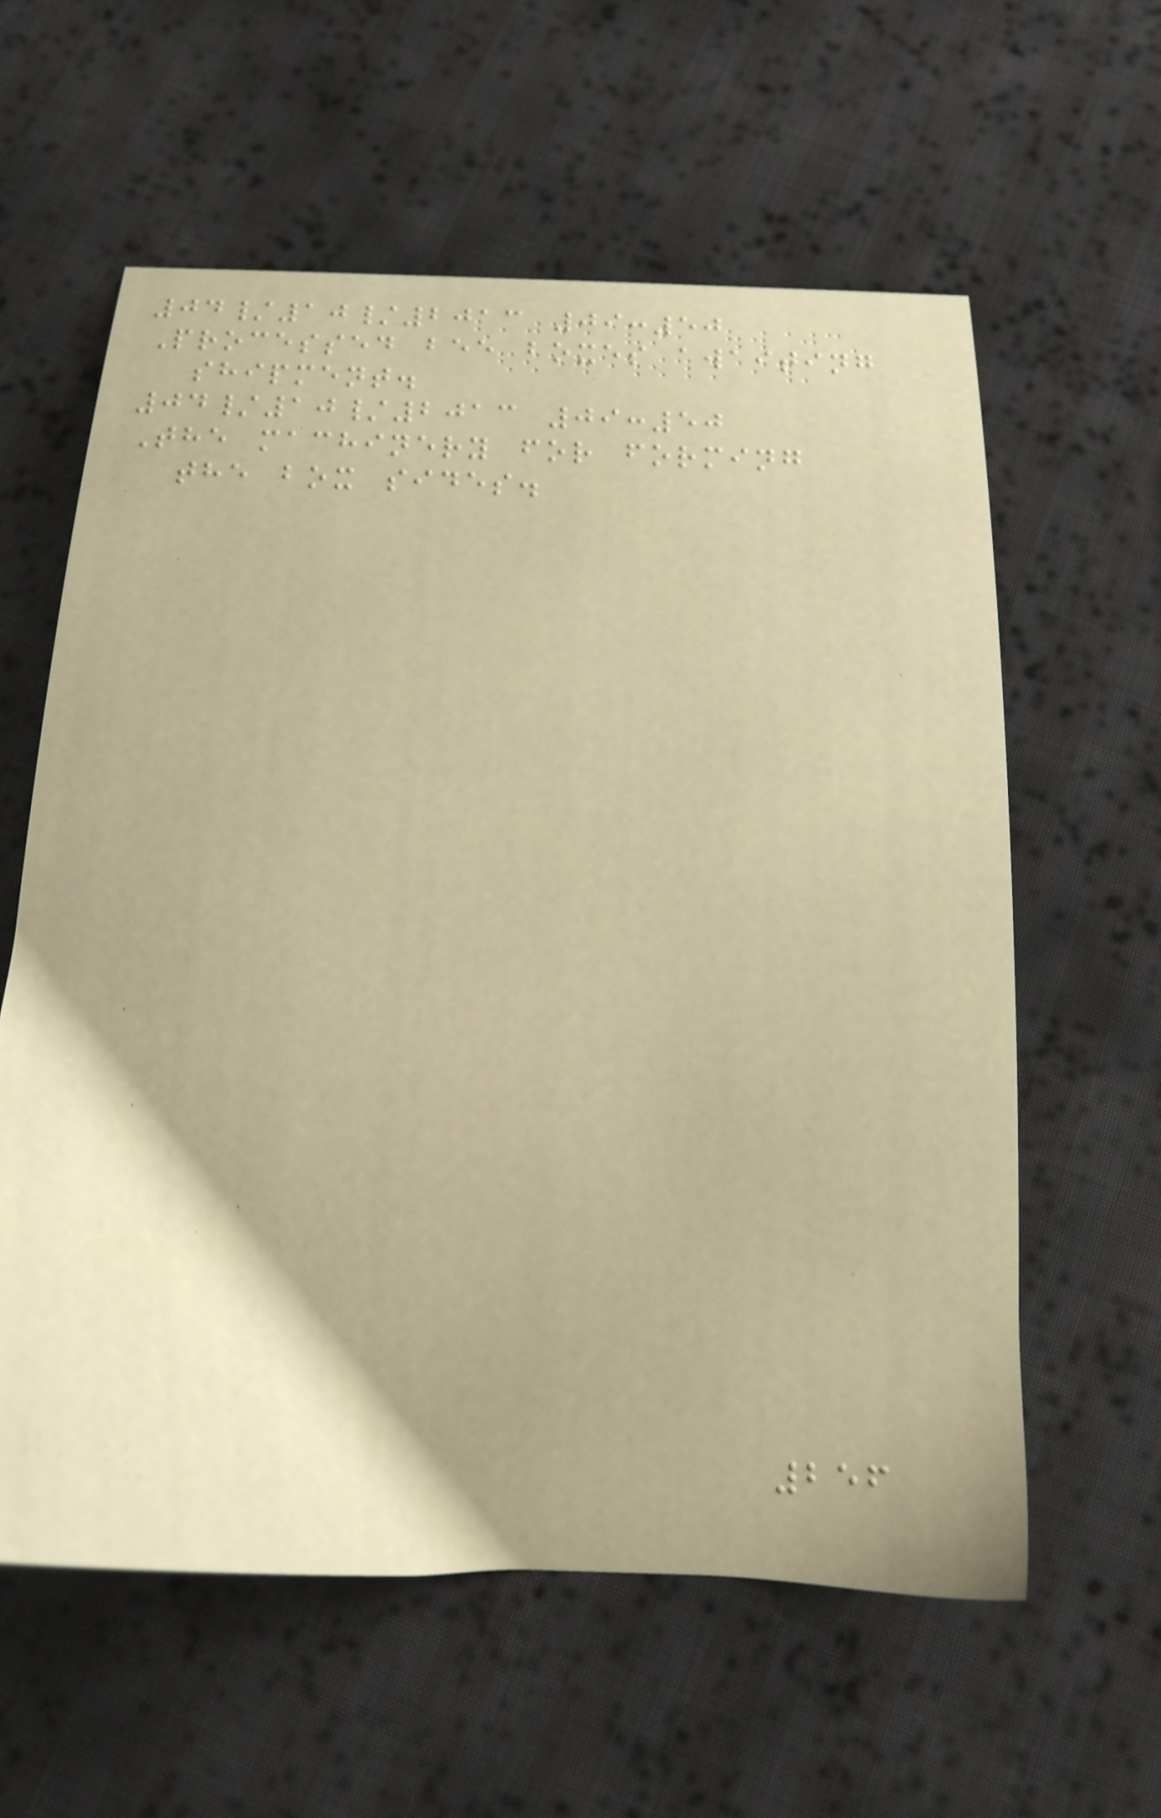04/10/2013 09:50
Processed bee boxes awaiting
shipment.
04/10/2013 09:50
The machinery for forming
the box sides.
256
